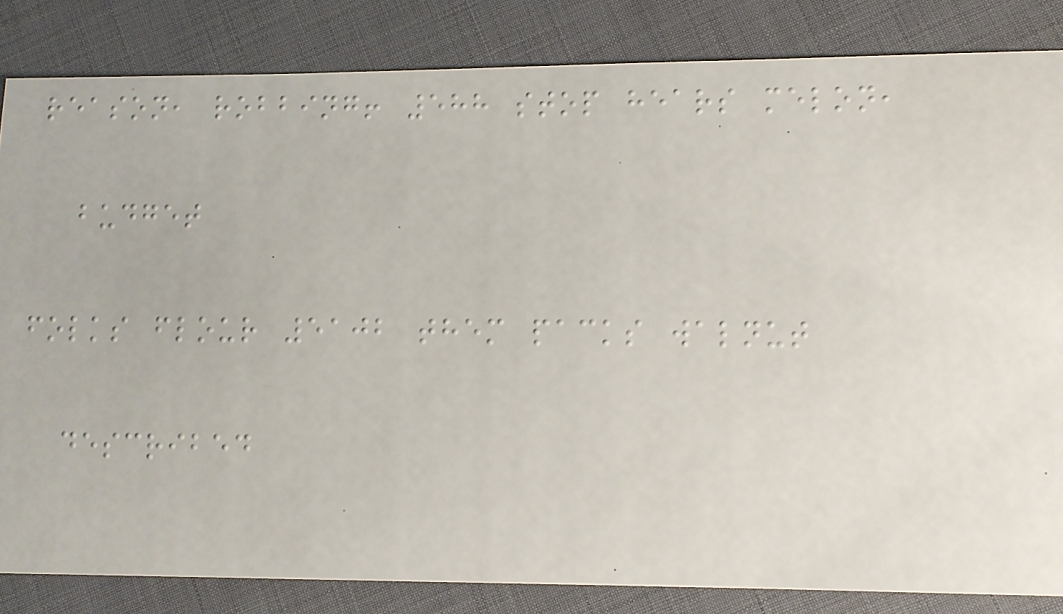reason, robbing! 588 stop hears melon,
budget
folks flour 5102 them packs walnut
described
